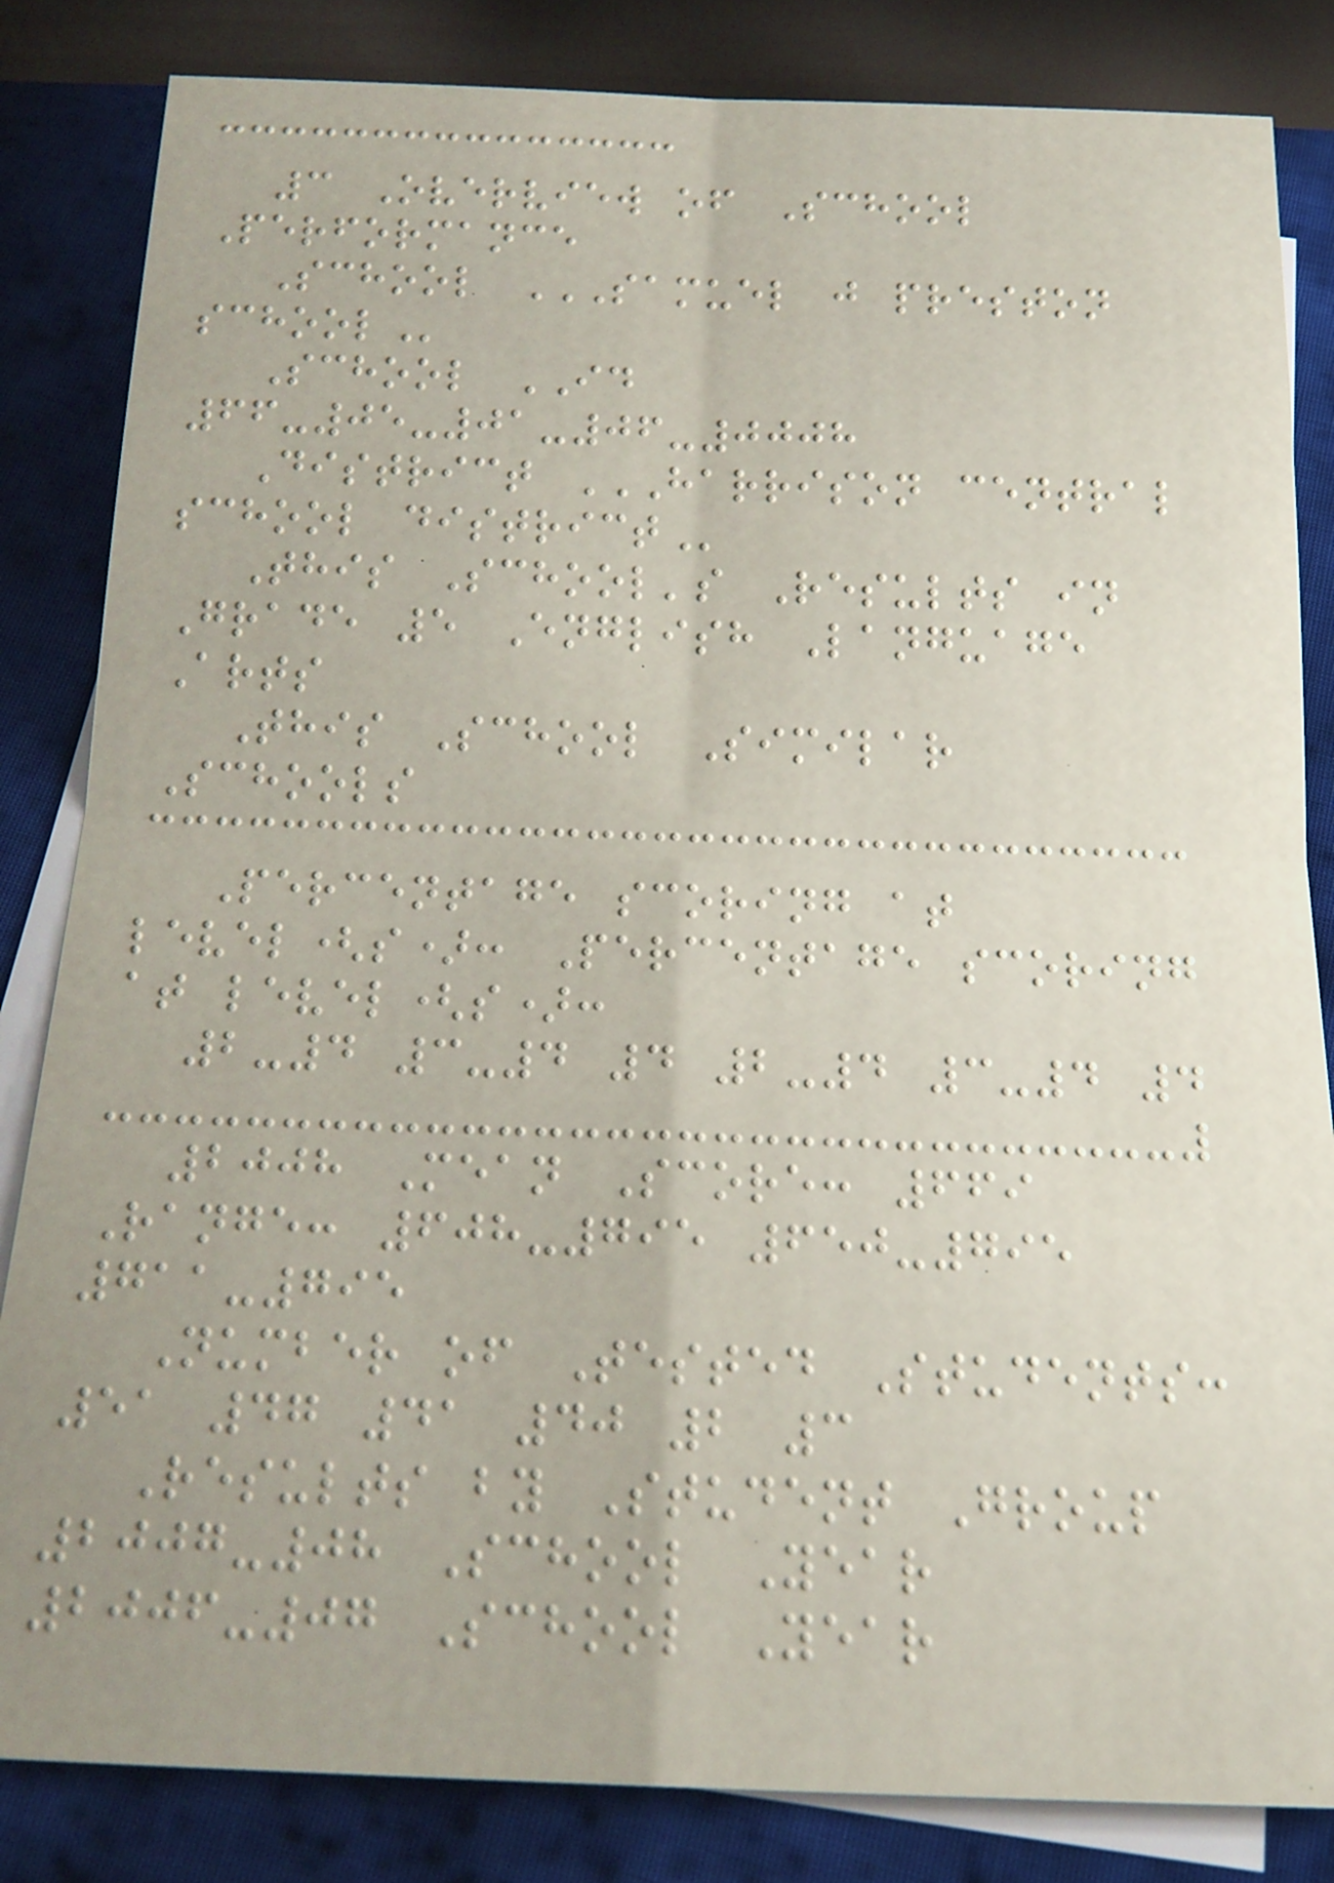3 Overview of School
Performance
School SAMUEL J PRESTON
SCHOOL
School ID
66-05-01-06-0008
District HARRISON CENTRAL
SCHOOL DISTRICT
This School's Results in
Grade 5 English Language
Arts
This School Similar
Schools
Percentage scoring at
level(s): Percentage scoring
at level(s):
2-4 3-4 4 2-4 3-4 4
2008 Mean Score: 669
Range: 608-795 650-795
711-795
Number of Tested Students:
51 47 41 40 2 3
Results by Student Group
2007-08 School Year
2006-07 School Year
